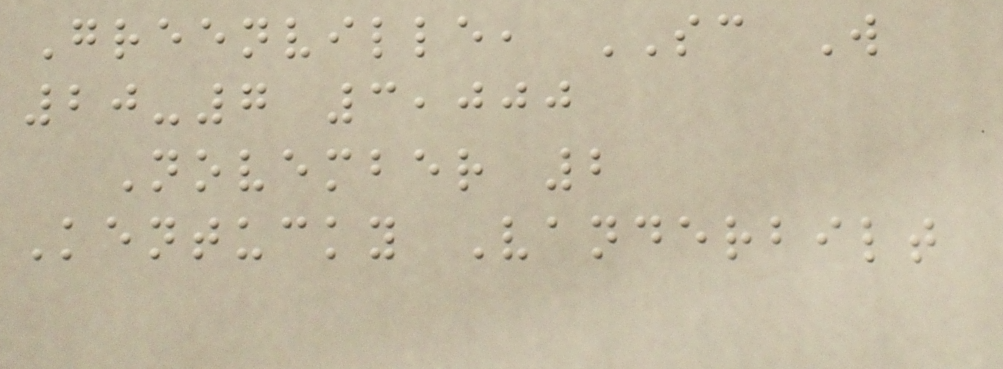Greenville, SC W
20-7 3,000
November 2
Kentucky Vanderbilt
